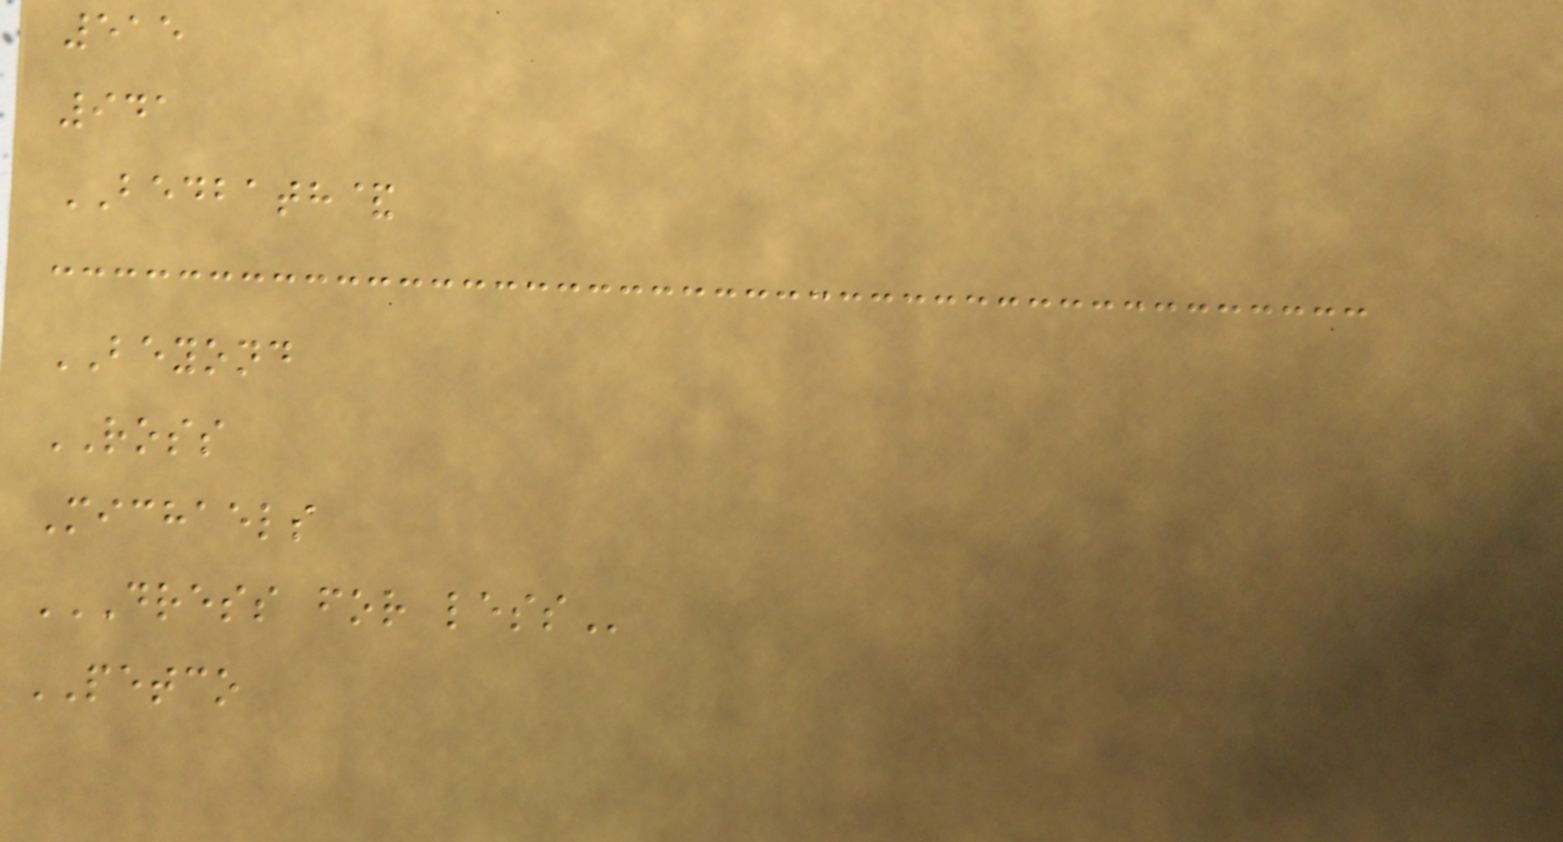515
941
BEDBATH&
BEYOND
ROSS
Michaels
DRESS FOR LESS
PETCO
